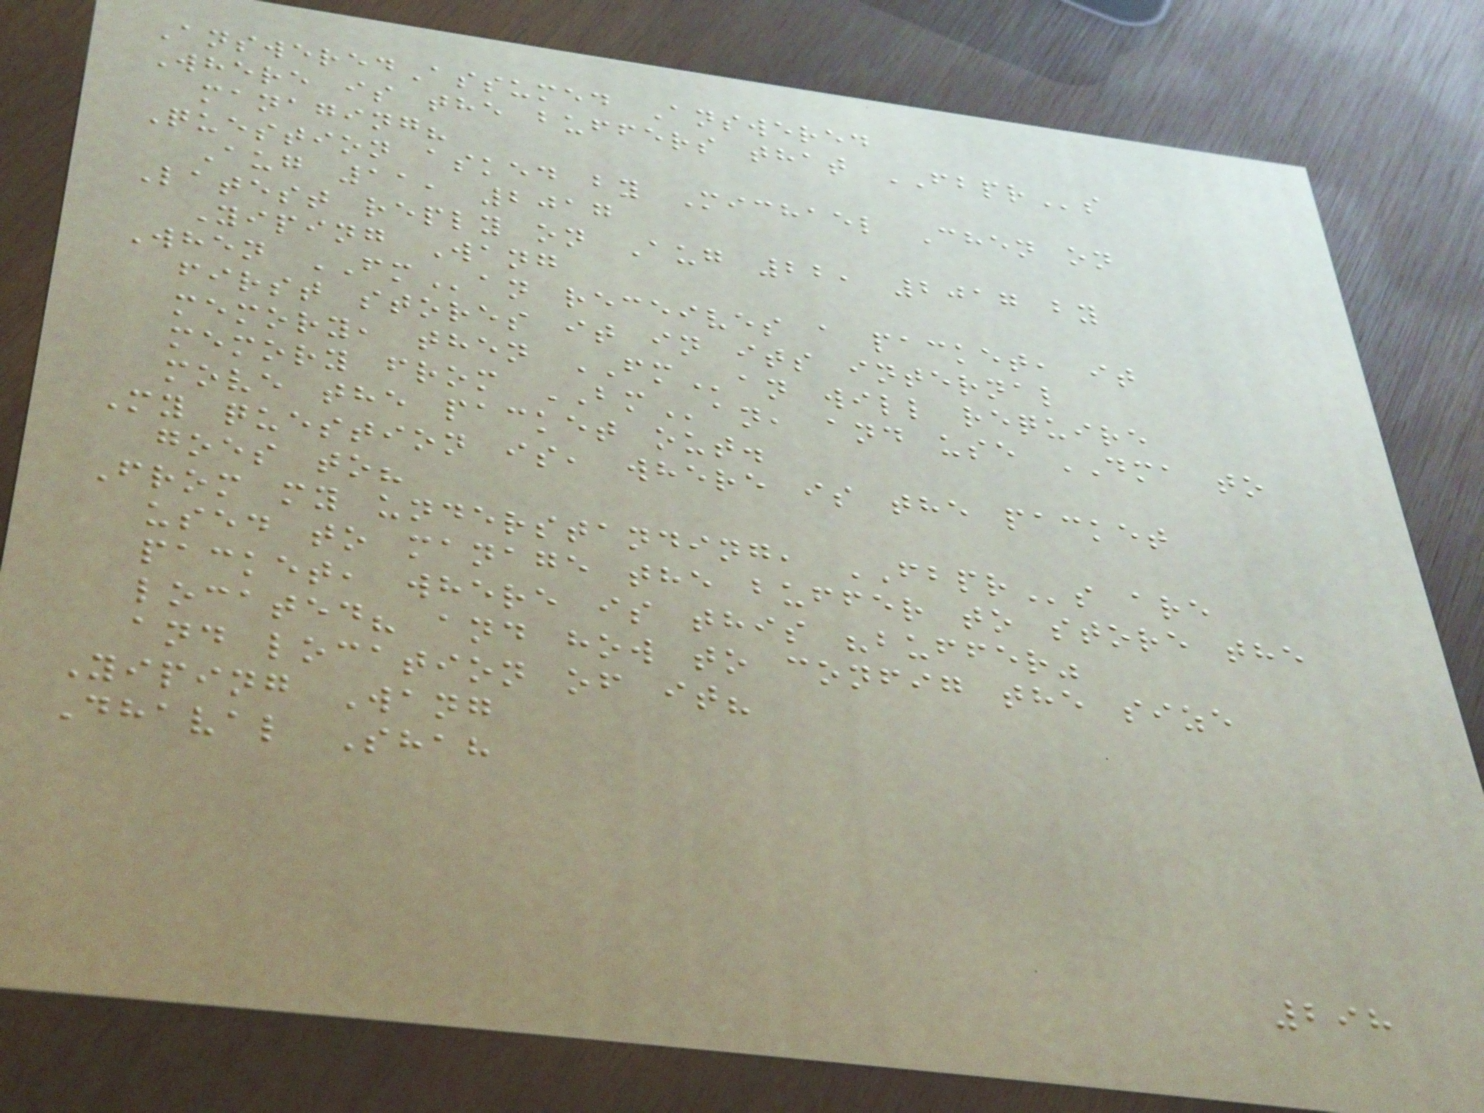AnsweredAssumed Answered
Where is the buffers that FBPRs
managing?
Question asked by Michael Chen on
Aug 11, 2017
Latest reply on Aug 22, 2017 by
Yiping Wang
When FMan receives a packet, it
first stores it in its internal
memory, then FMan will require
memory from BMan, and use DMA to
move the packet out.
My question is, where is the packet
goes to?
From my understanding, FBPRs are
used to manage the buffer to store the
packet, where is this "buffer"
located? and how to config the size
and location of it?
Yiping Wang
Dhaval Shah
298
